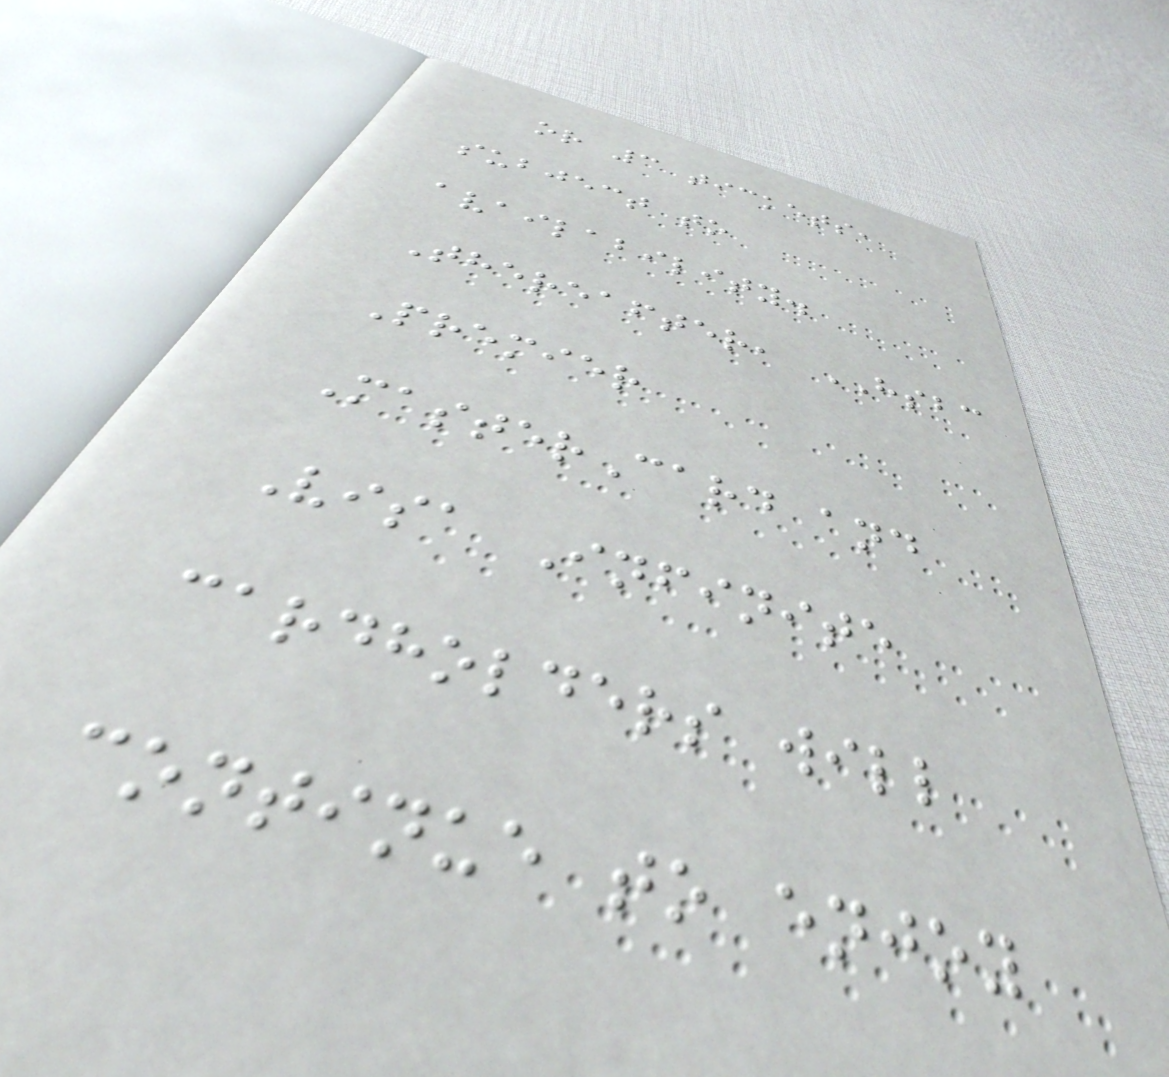or 3 tickets,
subject to
availability.
Thereafter, HSBC
Premier
MasterCard and
Visa Infinite
cardholders will
continue to enjoy
